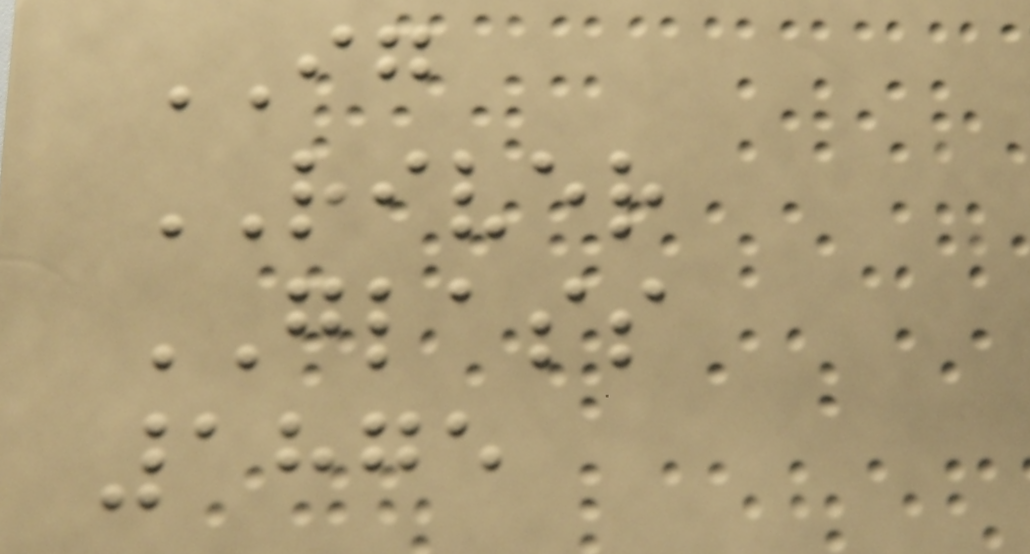IG
RIVER
GLASS
1875
